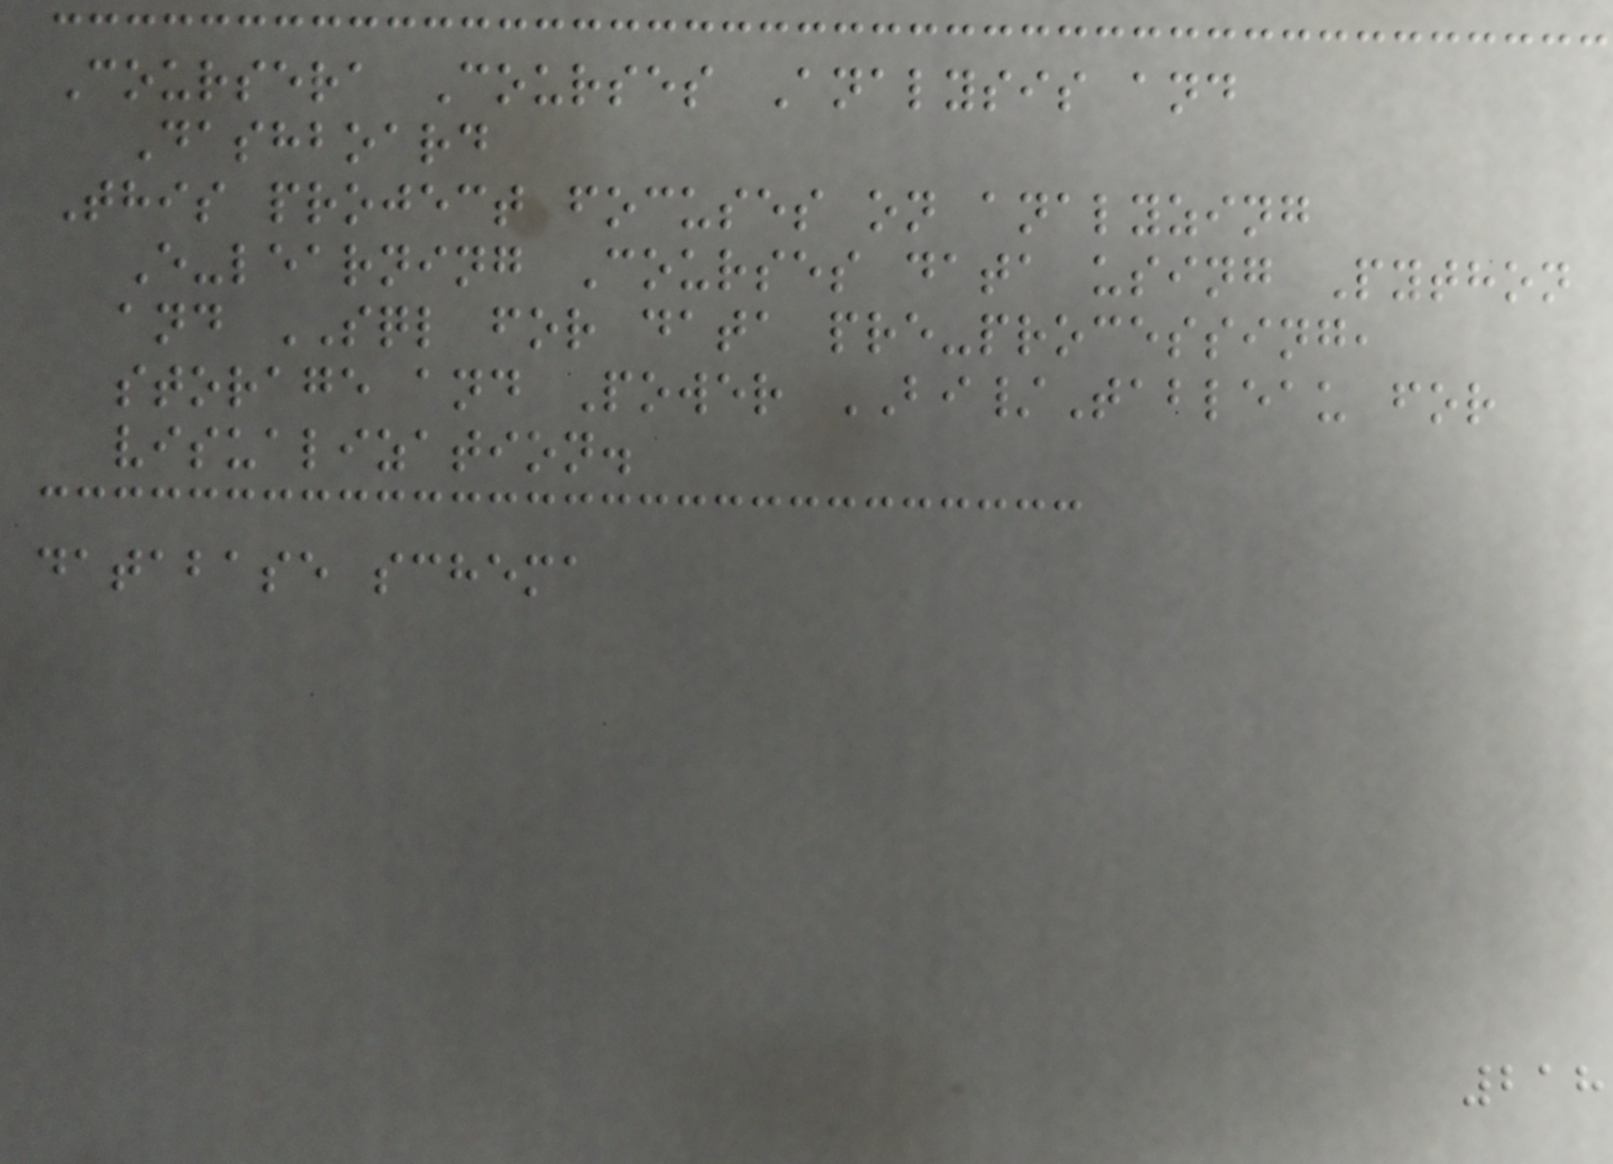Coursera Courses Analysis and
Dashboard
This project focuses on analyzing
E-learning Courses data using Python
and SQL for data pre-processing,
storage and Power BI/Tableau for
visualization.
database schema
218
